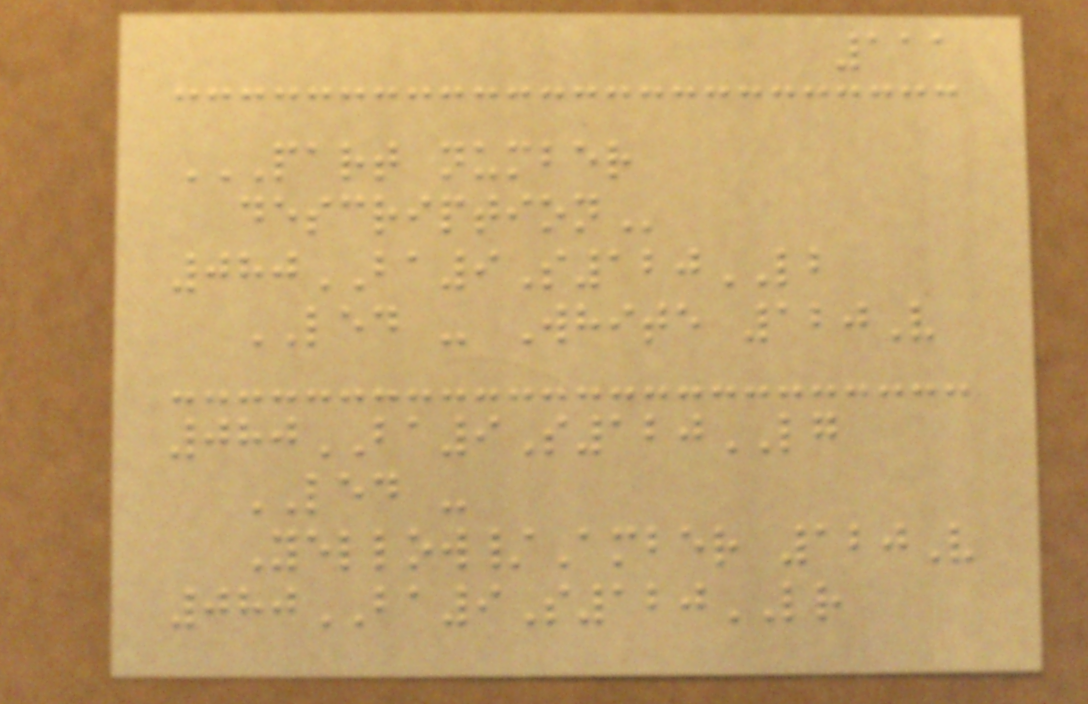111
PART NUMBER
DESCRIPTION
080BA9S120LB
LED - White 120V
080BA9S120LG
LED -
Yellow/Amber 120V
080BA9S120LR
